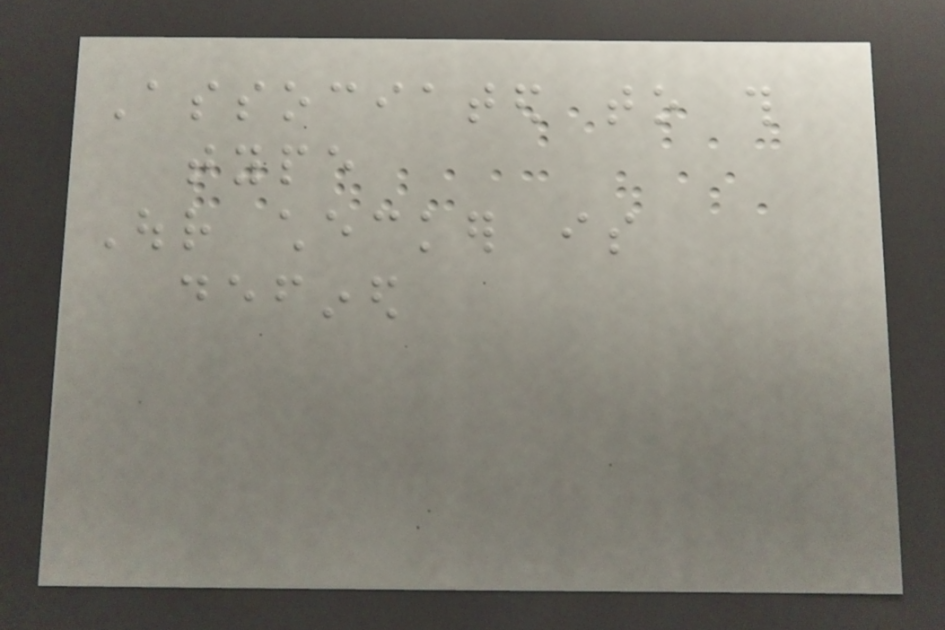Associated to this
type
Our checker is
defined
